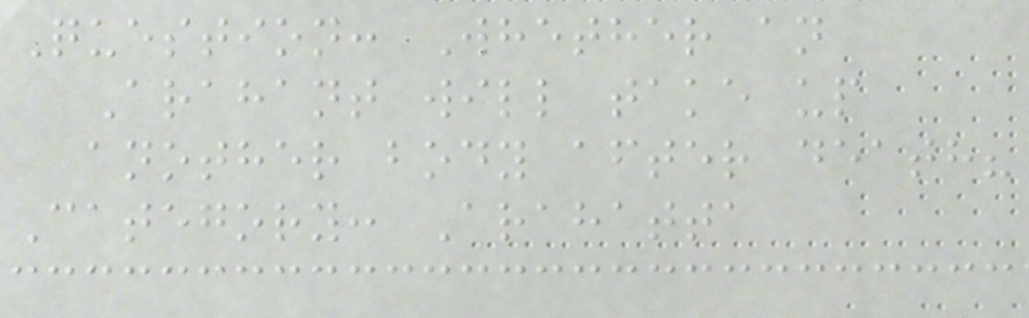Question: Whether an
Arahant will take up
another body after death?
Category: Arahatta
